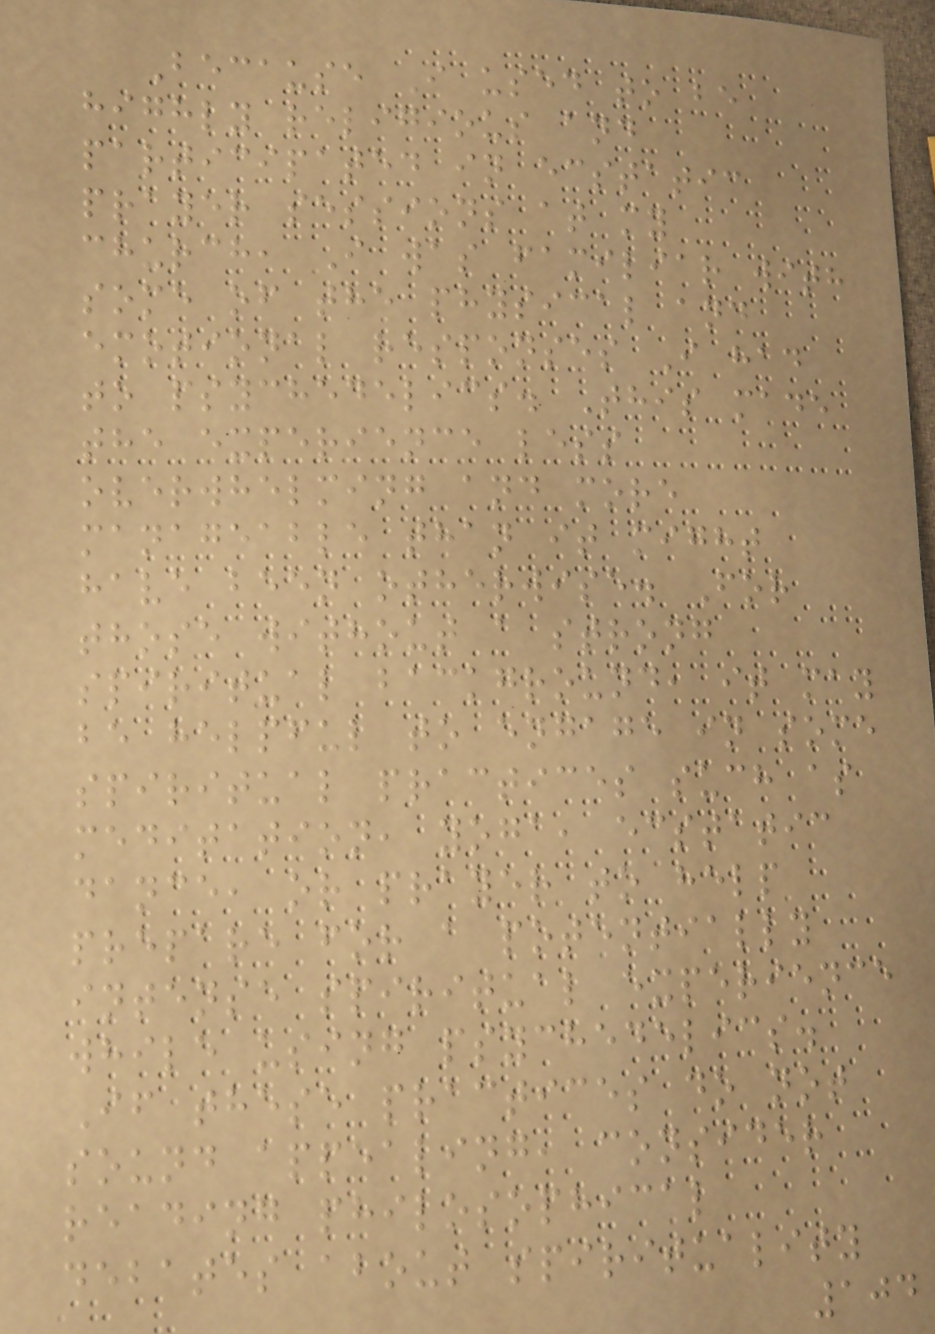Because I used to be
highly religious and
participated in ecstatic
prayer sessions at my
church, I was familiar with
some of the physical and
emotional responses I had
to psychedelics. This made
the experience less
overwhelming and more
manageable than it might
have been otherwise. For
those without a strong
spiritual background, it may
be helpful to engage in some
spiritual practices such as
meditation, yoga, ecstatic
dance, or prayer to help
prepare for a potentially
intense spiritual experience
while using psychedelics.
If these practices do not
sound appealing, consider
reading philosophical
debates about spirituality
104
